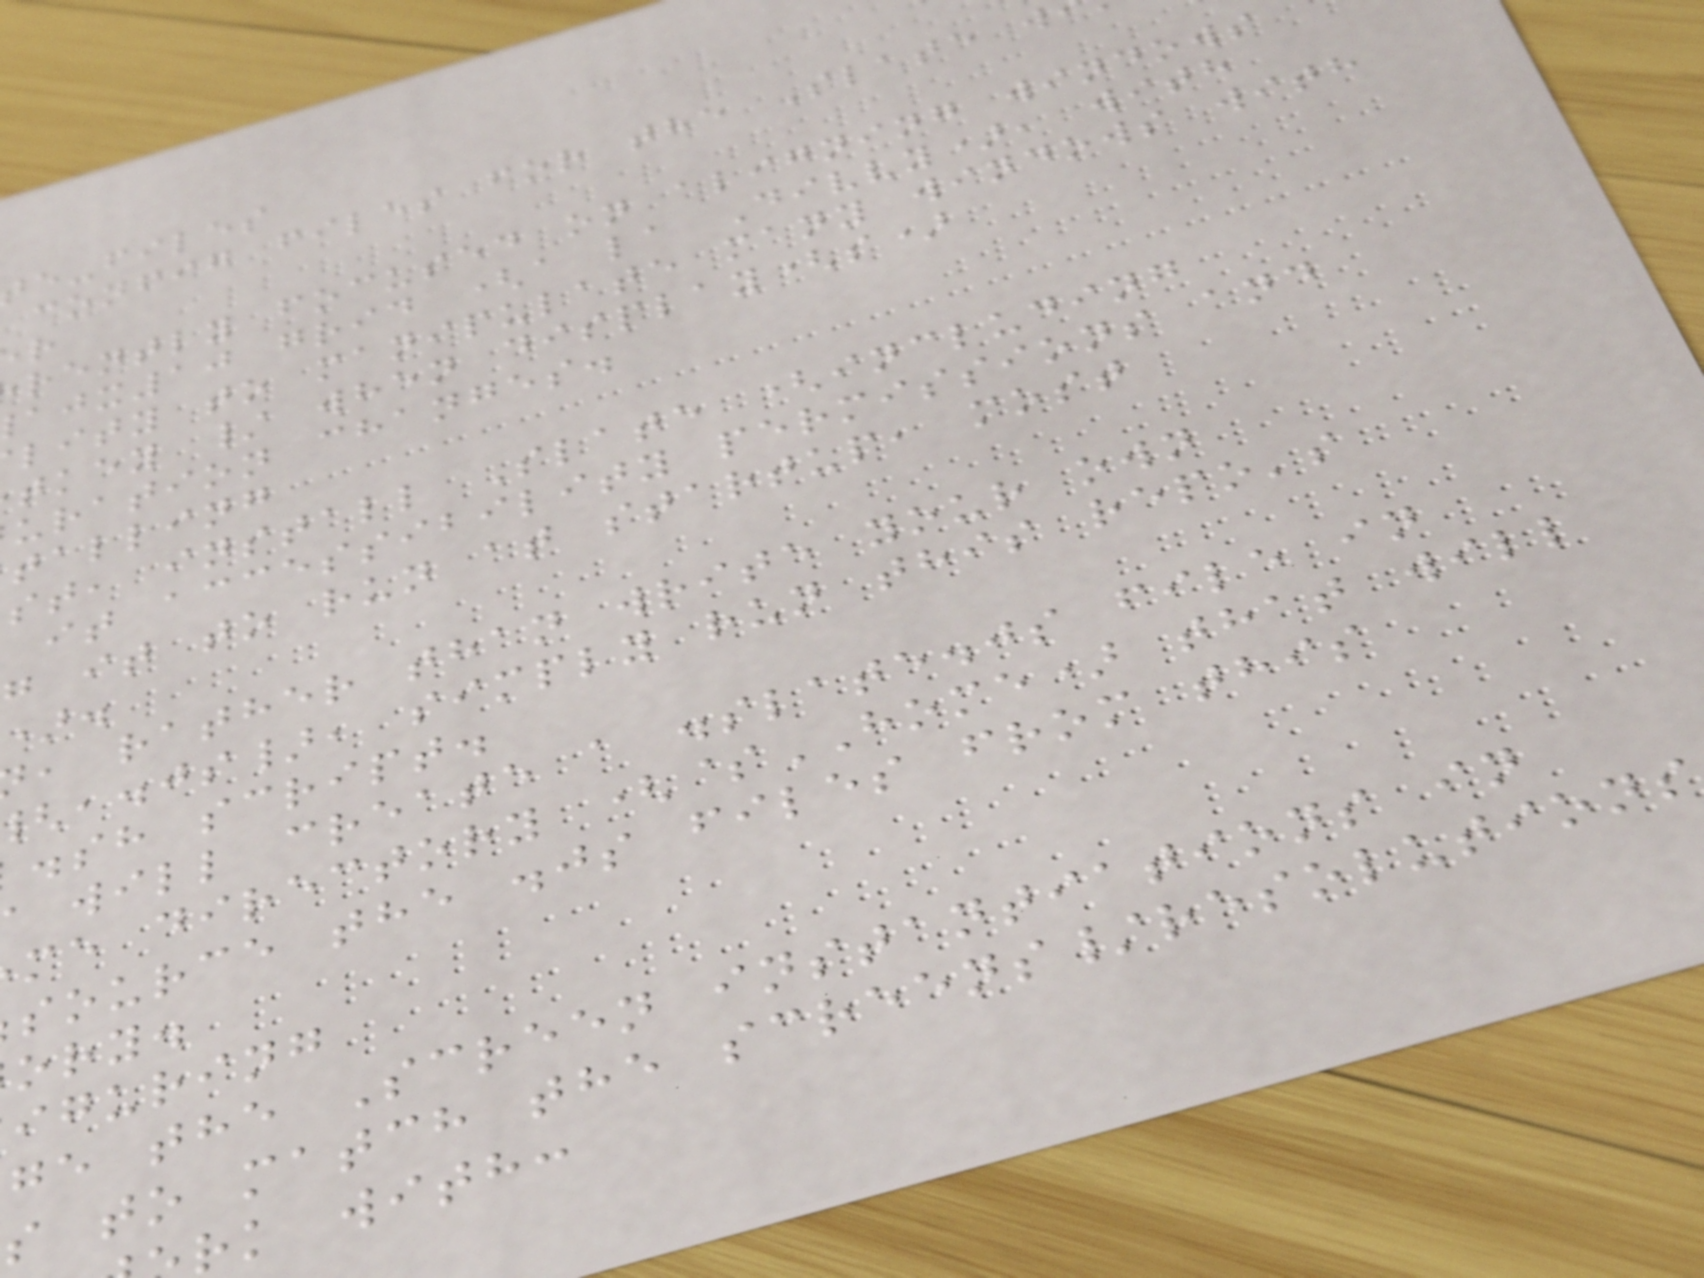e-files
config files for the Slate w
rently focused on aligning windows
x10 grid (a la Divvy), with
lity to manipulate many windows with
tkey / when display(s)
uration changes.
talling
st, install Slate (including
it accessibility permissions and
g it to run at startup, most
, rather than write your own
,.js}, simply run this repo's
.sh script.
will create a .slate.js file in
me directory ($HOME) that will
source the .js files from this
ory.
iguring
ge the Screen instantiations in
s to match the screens/resolutions
rk with:
